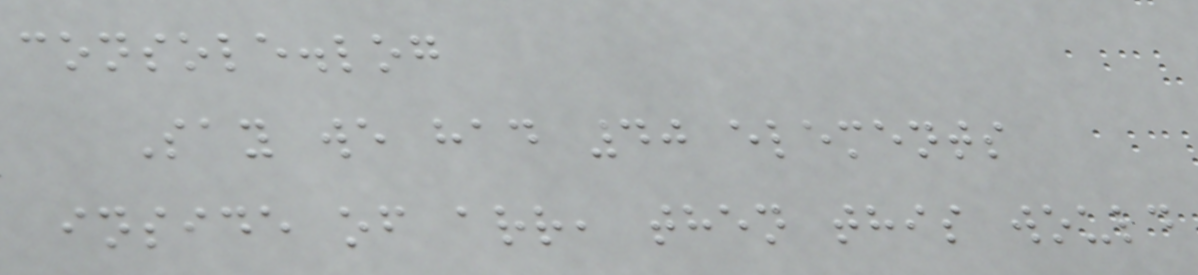console.log
Say we had 40 elements
inside of arr, then this would
